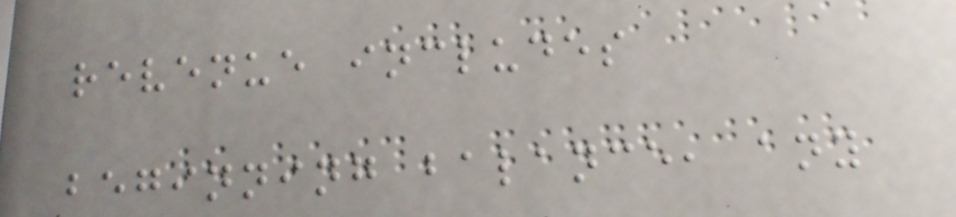revenue includes
beginning balance, any
